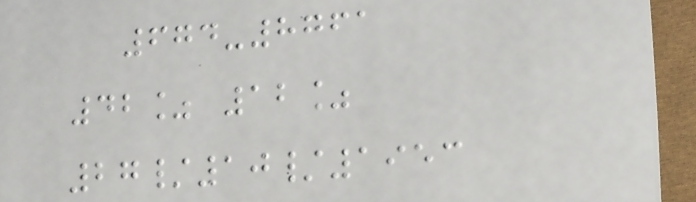674-8761
42% 12%
27/10/1953
